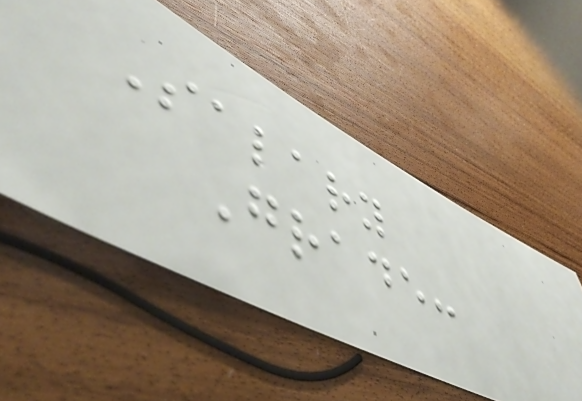Salary
Grade:
